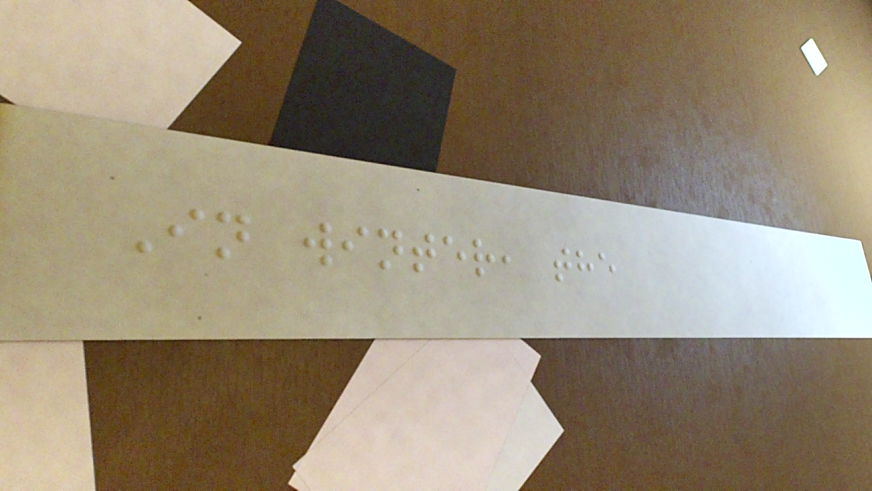In winter, the
